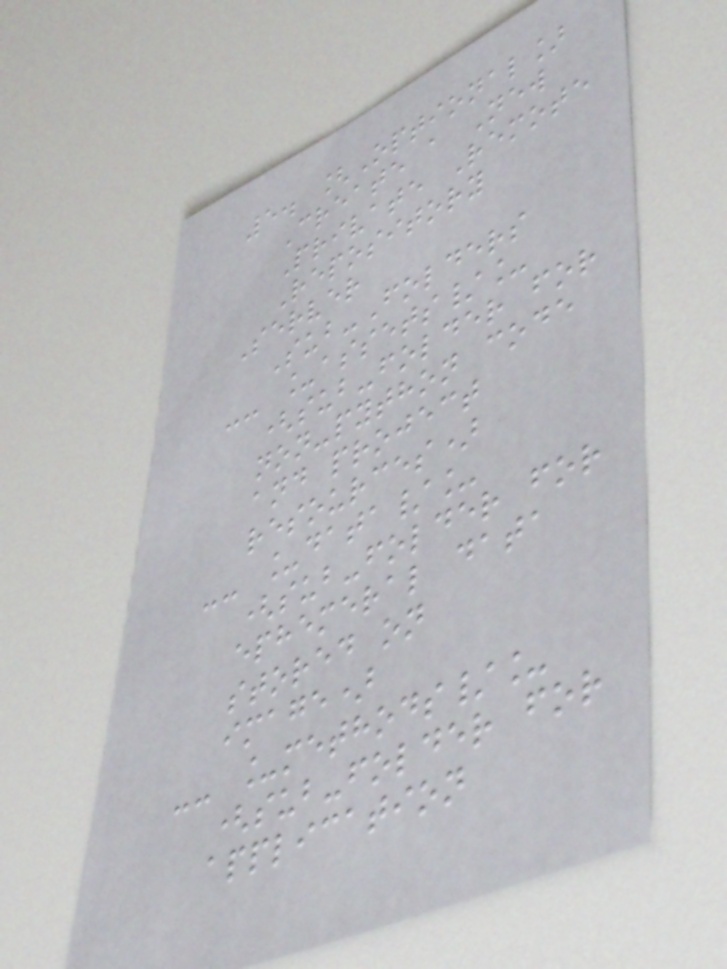5. [Optional]
Create a New
Private Remote
Repository
Server
Sub-Folders
-- _assets/_
(sub-folder for
non-python code
and project
resources)
-- _data/_
(sub-folder for
ephemeral data
stored on
image)
-- _methods/_
(sub-folder for
application
